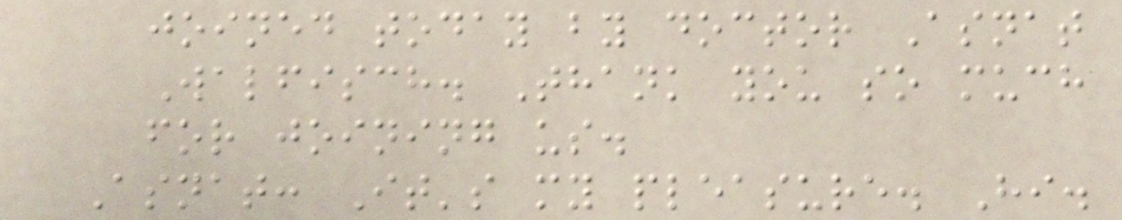joined today by doctor Asnat
Walfisch. Thank you so much
for joining us.
Asnat: It's my pleasure. Hi.
